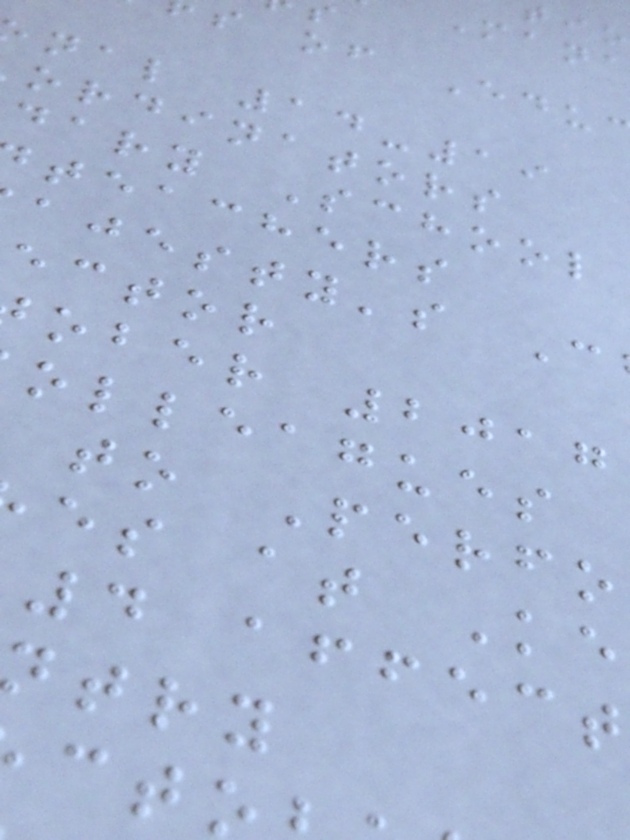s of Edu
nal 14-19
ordinators
dary School
teachers
ajesty's C
ector
ober 2017
olleagues
to Perfo
es at Ke
4 affect
